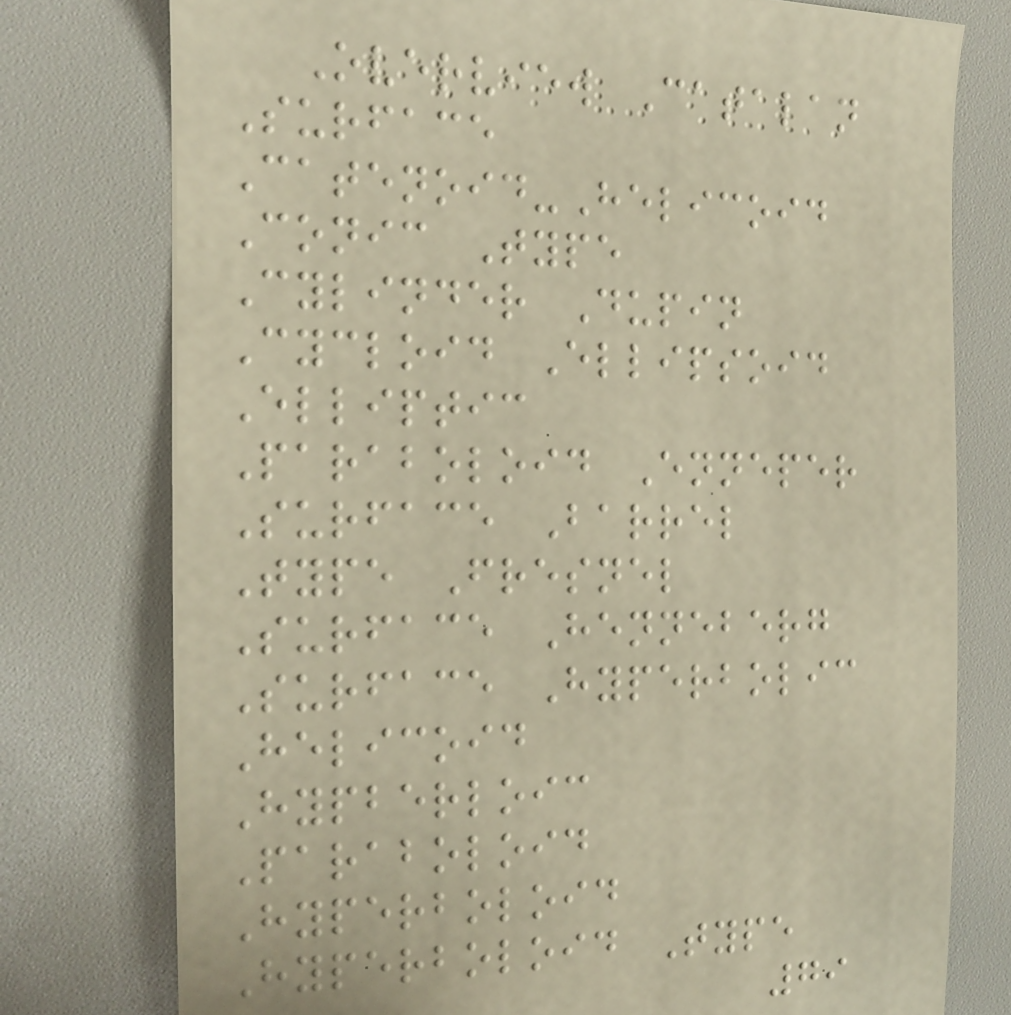Overview Catalan
Surface
Catenoid-Helicoid
Conic Type
Cylinder Dupin
Cycloid Ellipsoid
Elliptic
Paraboloid Enneper
Surface Barrel
Type Fresnel
Surface Henneberg
Surface Hyperbolic
Helicoid
Hypberloic
Paraboloid
Hyperboloid
Hyperboloid Type
79
